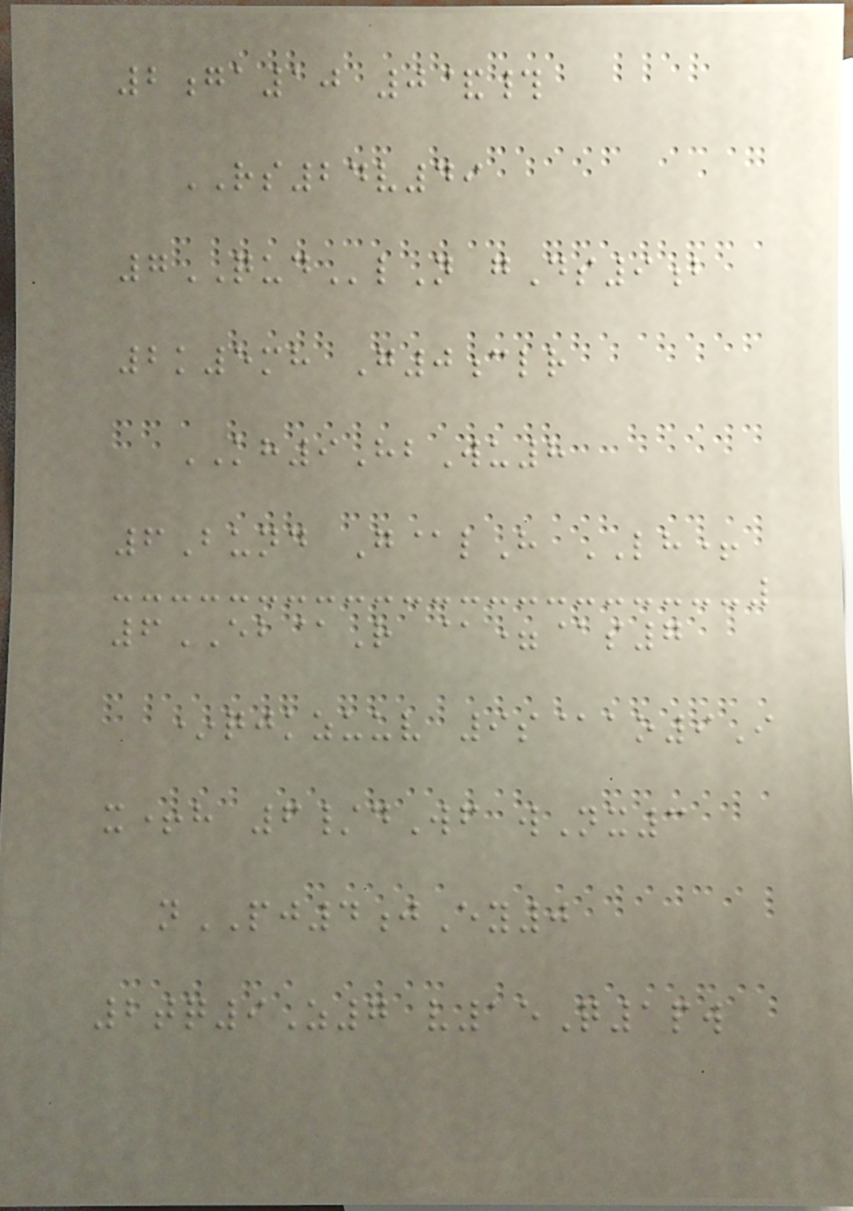2ga10 0&#
RS24v49
7QUDlN gDs9b
2k5mh G0clr
KH9HbWu8
6Bund G@lH LH+
6EB@R @=@s7
*qjkzuuv 9s@ao9I
x+h 6/dWf wNx3
nPJ4jEy0
2tq9Z7 v15Q1pw
